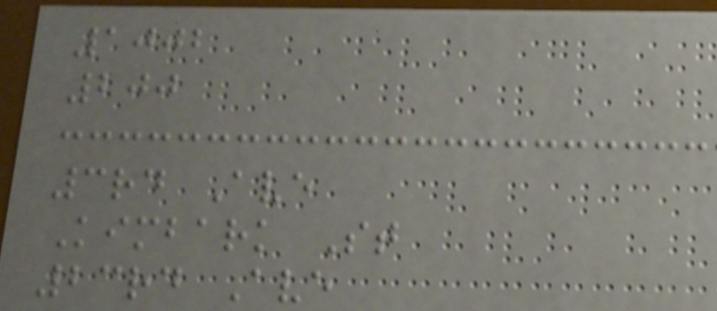1002
200
3rd Ave
Kimbark St
23rd Ave
